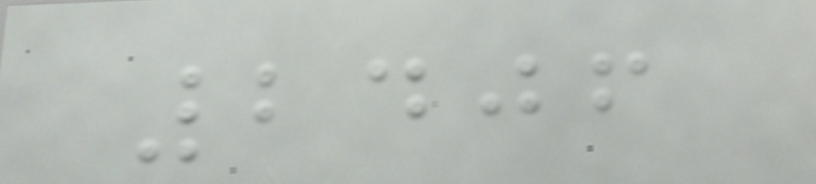2406
